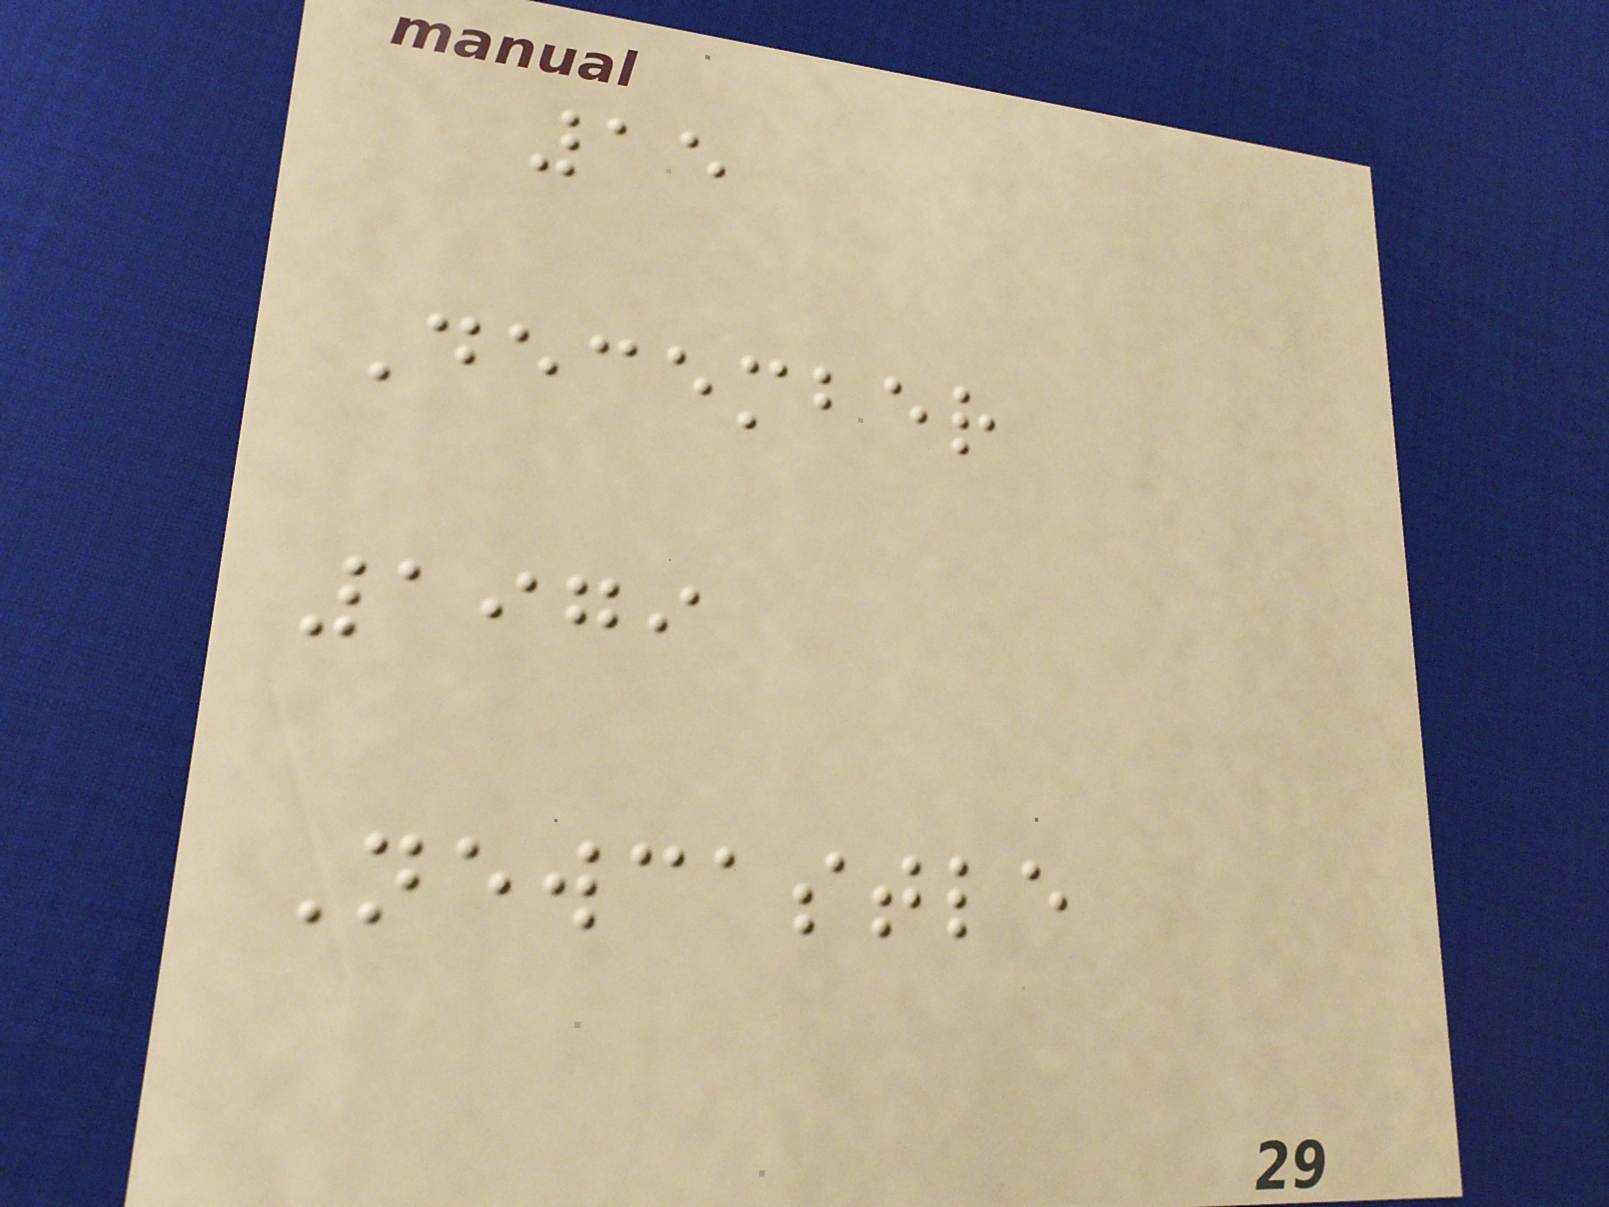15
December
1979
Newcastle
